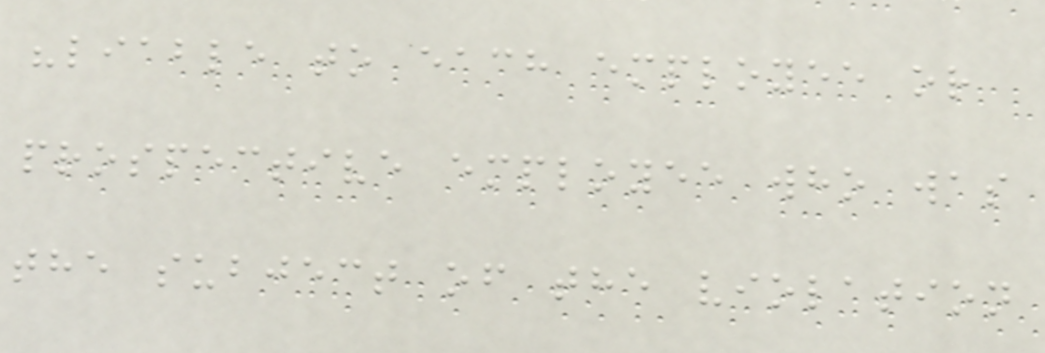"liable to each employee or
prospective employee who was
the subject of the violation
